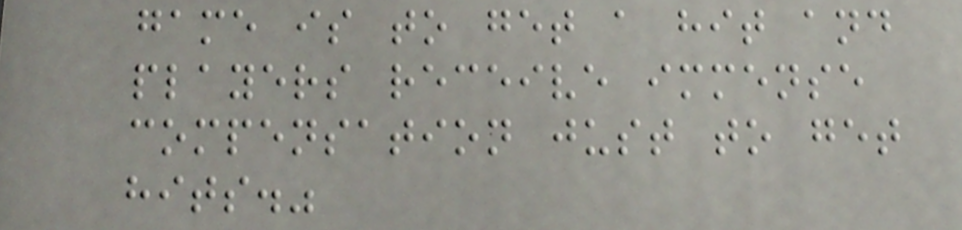game is to get a hit and
players receive immense
compensation just to get
hits."
